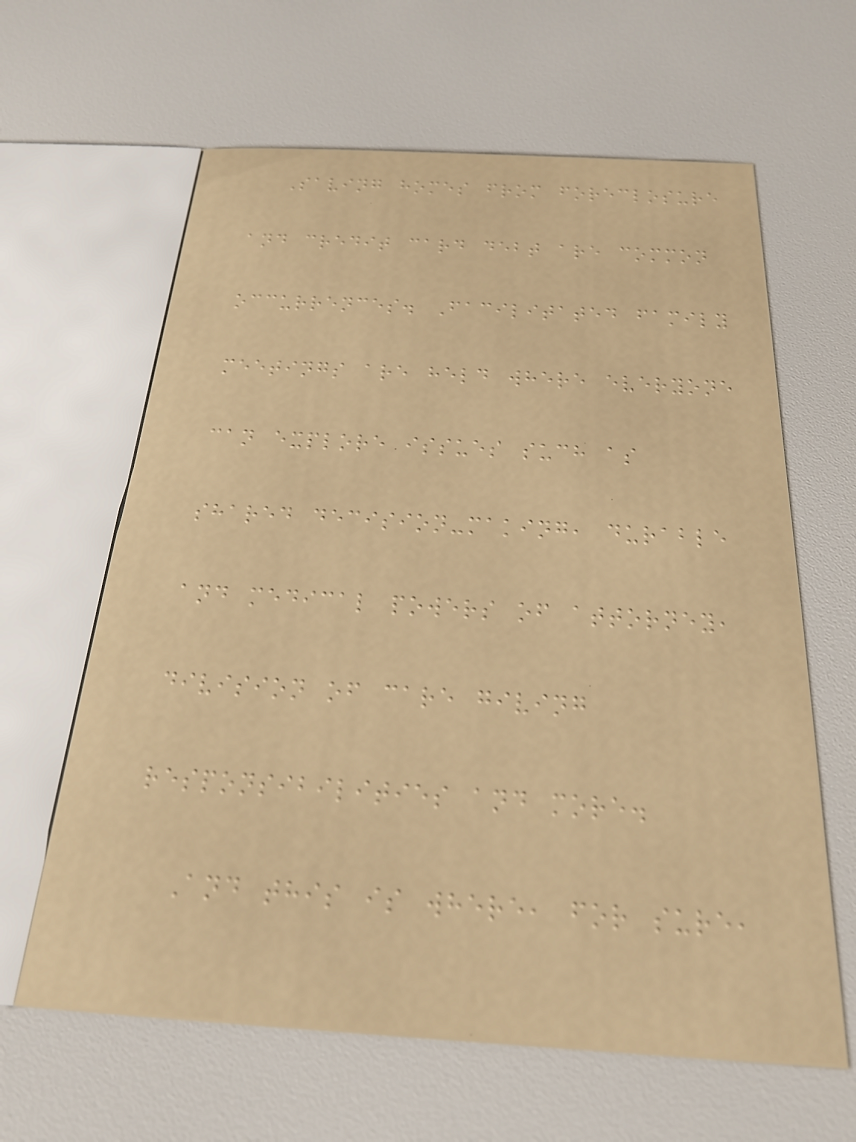Saving homes from foreclosure
and credit card debt are common
occurrences. Facilitated family
meetings are held where everyone
can explore issues such as
shared decision-making, durable
and medical powers of attorney,
division of care giving
responsibilities and more.
And this is where, for sure,
